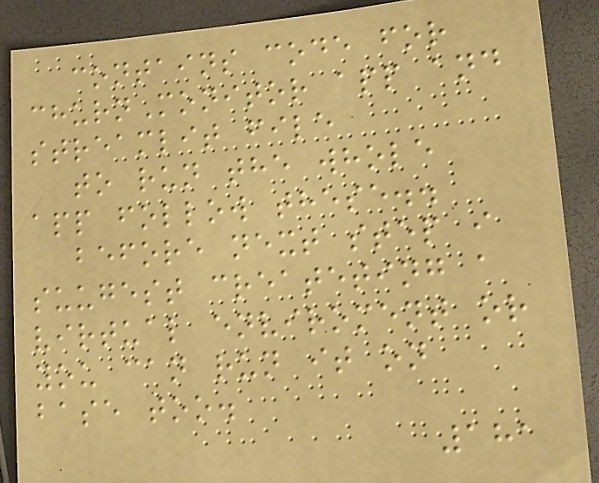contains code for
churnMonitor app and
streamlit file
to run the whole
app follow these..
before next step i
suugest createting a
virtual enviroment or
you can run it on
base too.
181
